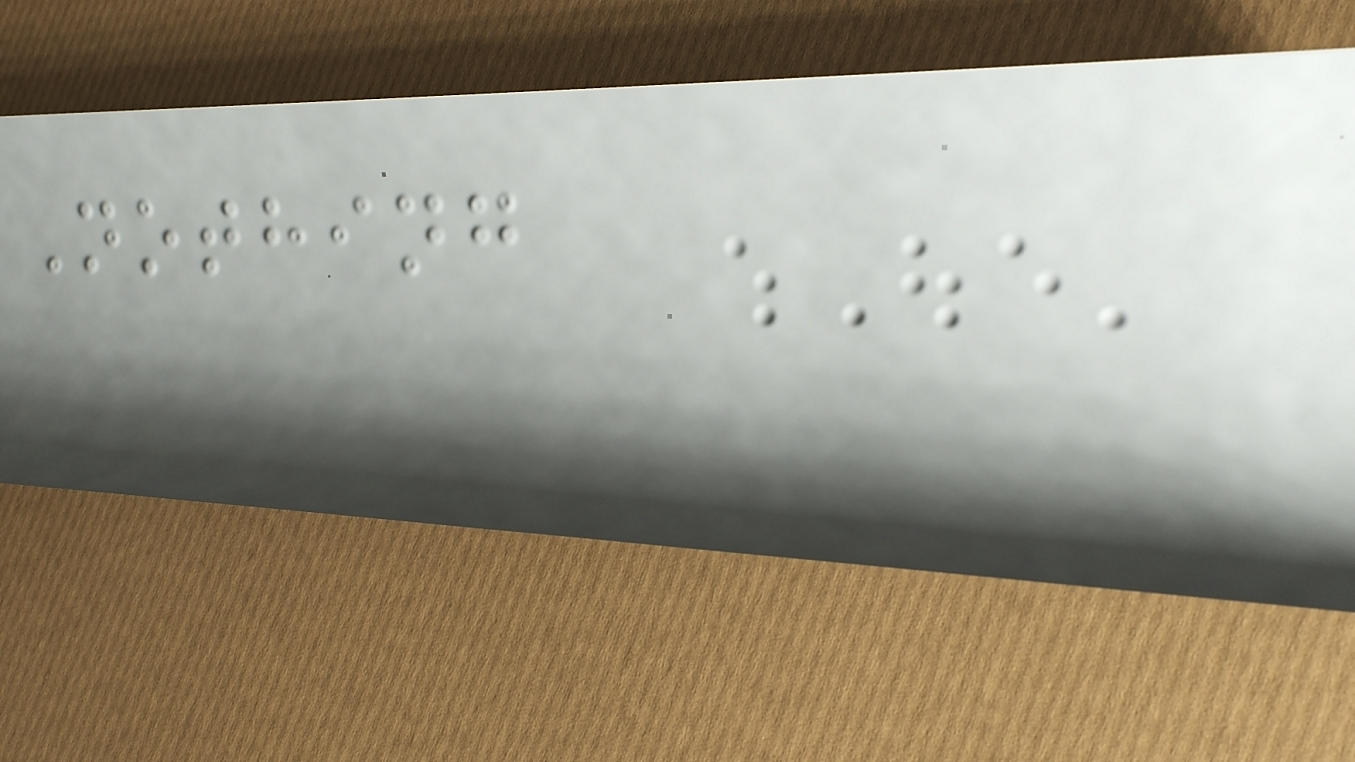Nothing
